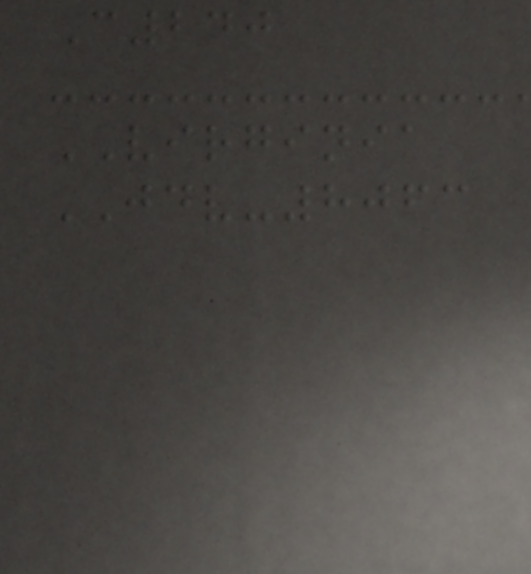C240
VIRGINIA
JDV-8063
